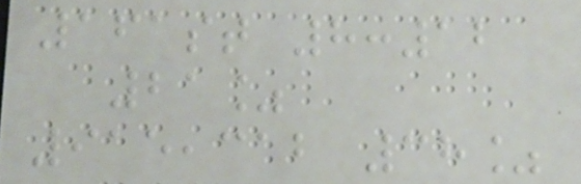161st 8:12
21%
915,312 38%
